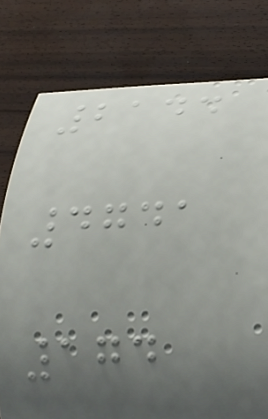2144
4741
174
